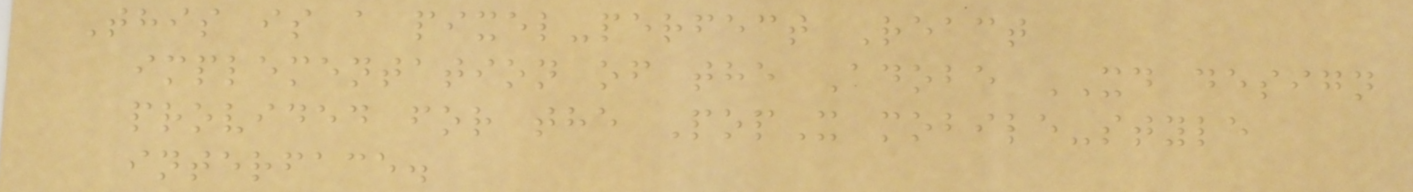This is a pixel-perfect React
implementation of the Adobe XD design
provided for the PopX mobile-style
interface.
